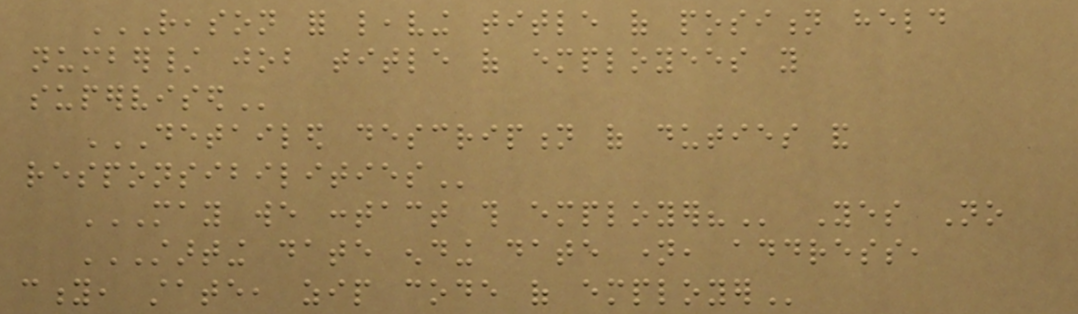REASON FOR LEAVING TITLE OF POSITION HELD
NUMBER/ JOB TITLE OF EMPLOYEES YOU
SUPERVISED
DETAILED DESCRIPTION OF DUTIES AND
RESPONSIBILITIES
MAY WE CONTACT THIS EMPLOYER? Yes No
STARTING DATE ENDING DATE NAME, ADDRESS,
CITY, STATE, ZIP CODE OF EMPLOYER
